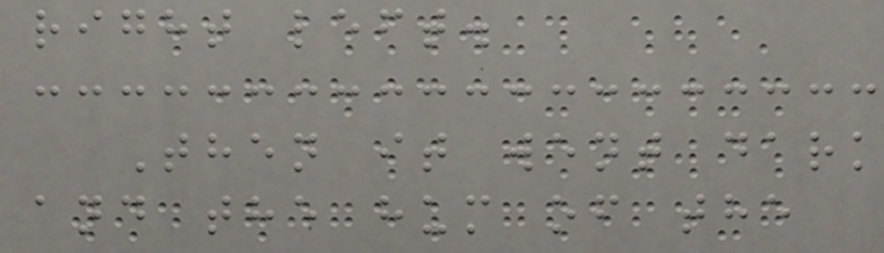right left.
Then it went dark
and the hum of the
